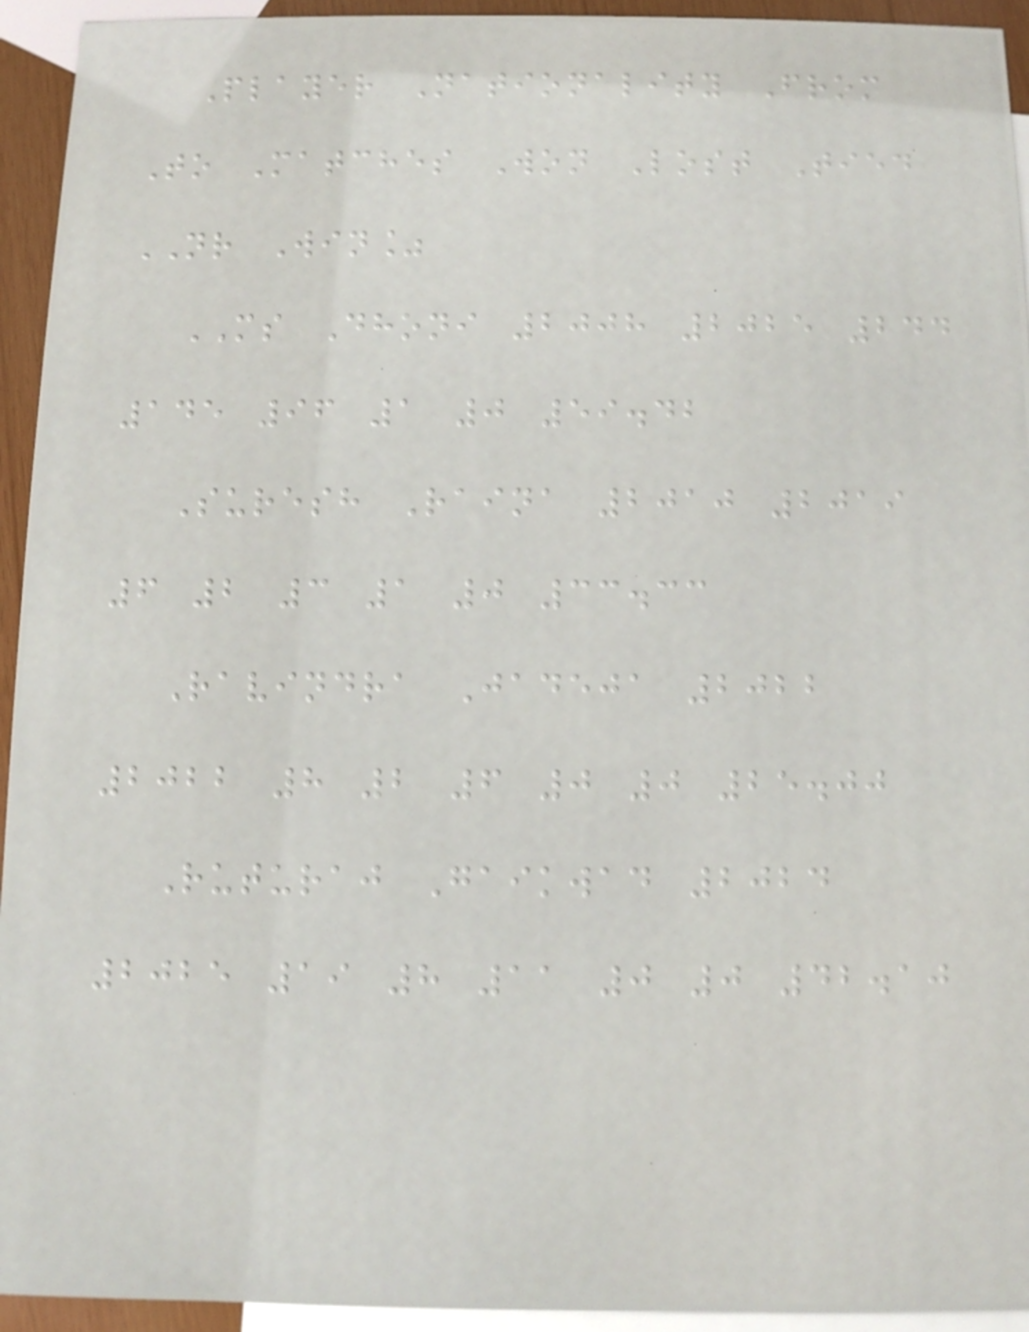Player Nationality From
To Matches Won Lost Tied
NR Win%
MS Dhoni 2008 2025 244
145 96 1 0 59.42
Suresh Raina 2010 2019
6 2 3 1 0 33.33
Ravindra Jadeja 2022
2022 8 2 6 0 0 25.00
Ruturaj Gaikwad 2024
2025 19 8 11 0 0 42.10
